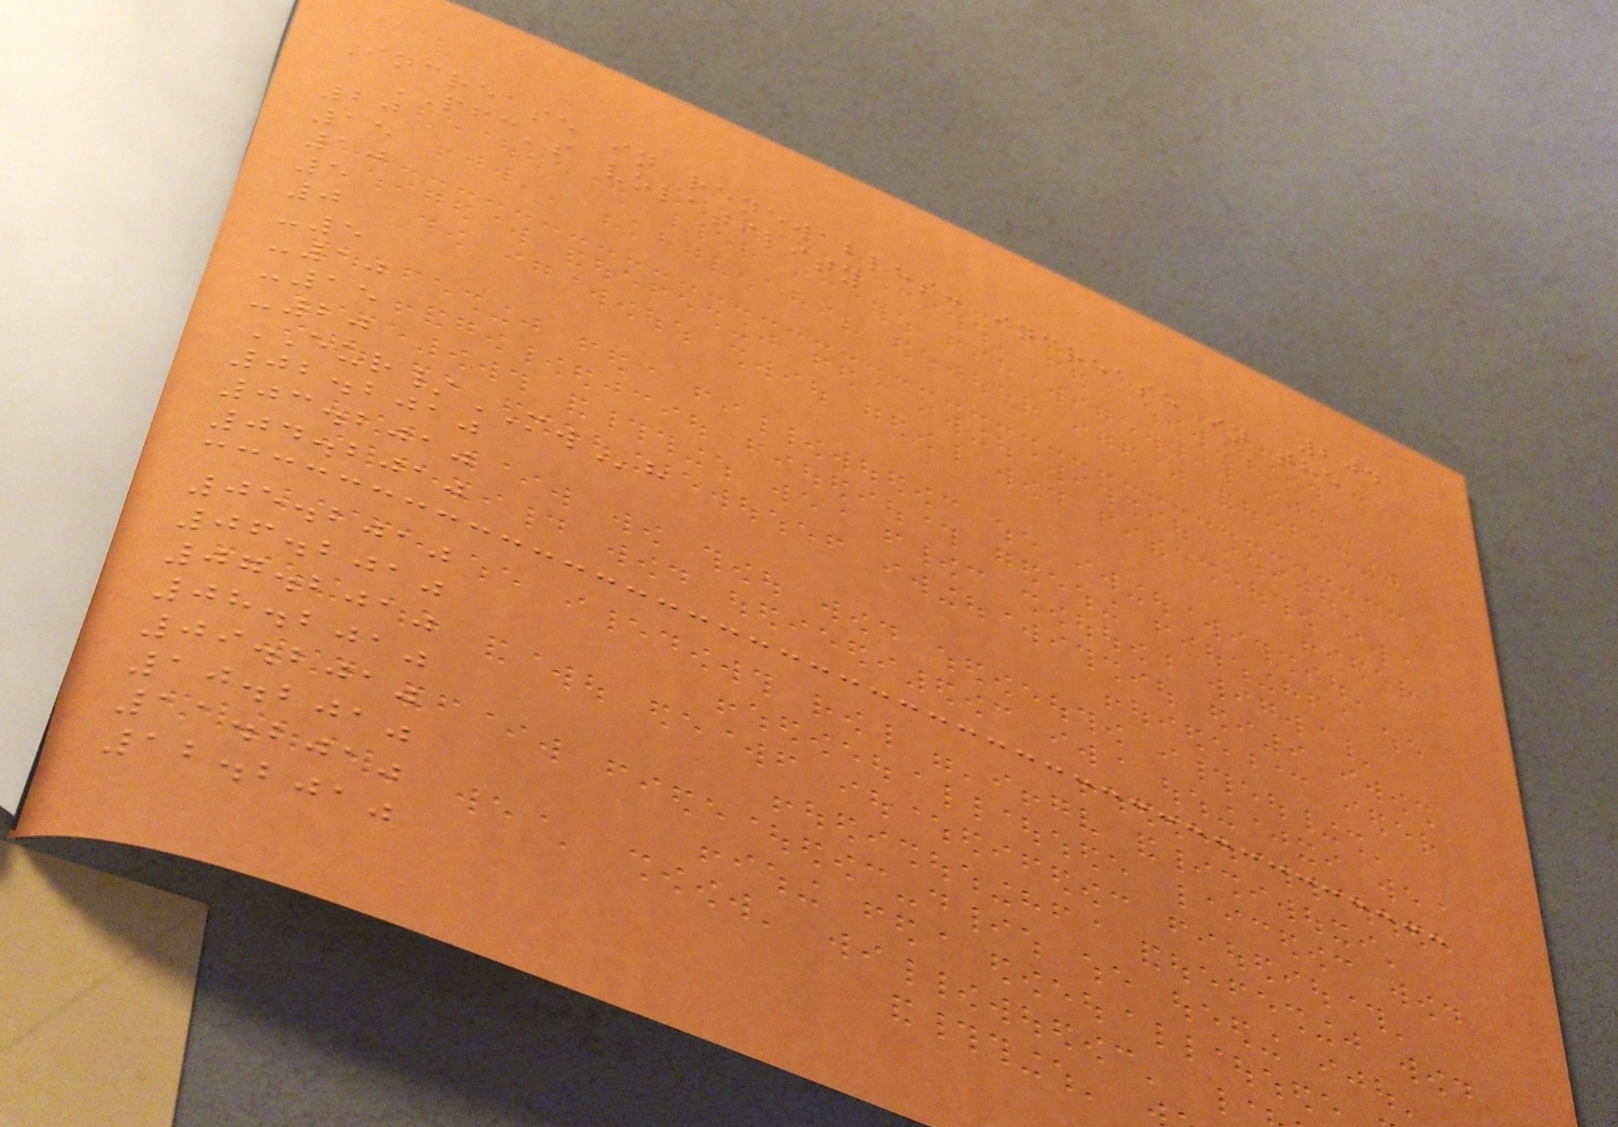204
Increase in renewables: increase in the
PFC's volatility
20
15
10
5
0
-5
-10
-15
-20
EUR/MWh
02.2010
03.2010
04.2010
05.2010
06.2010
07.2010
08.2010
09.2010
10.2010
11.2010
12.2010
